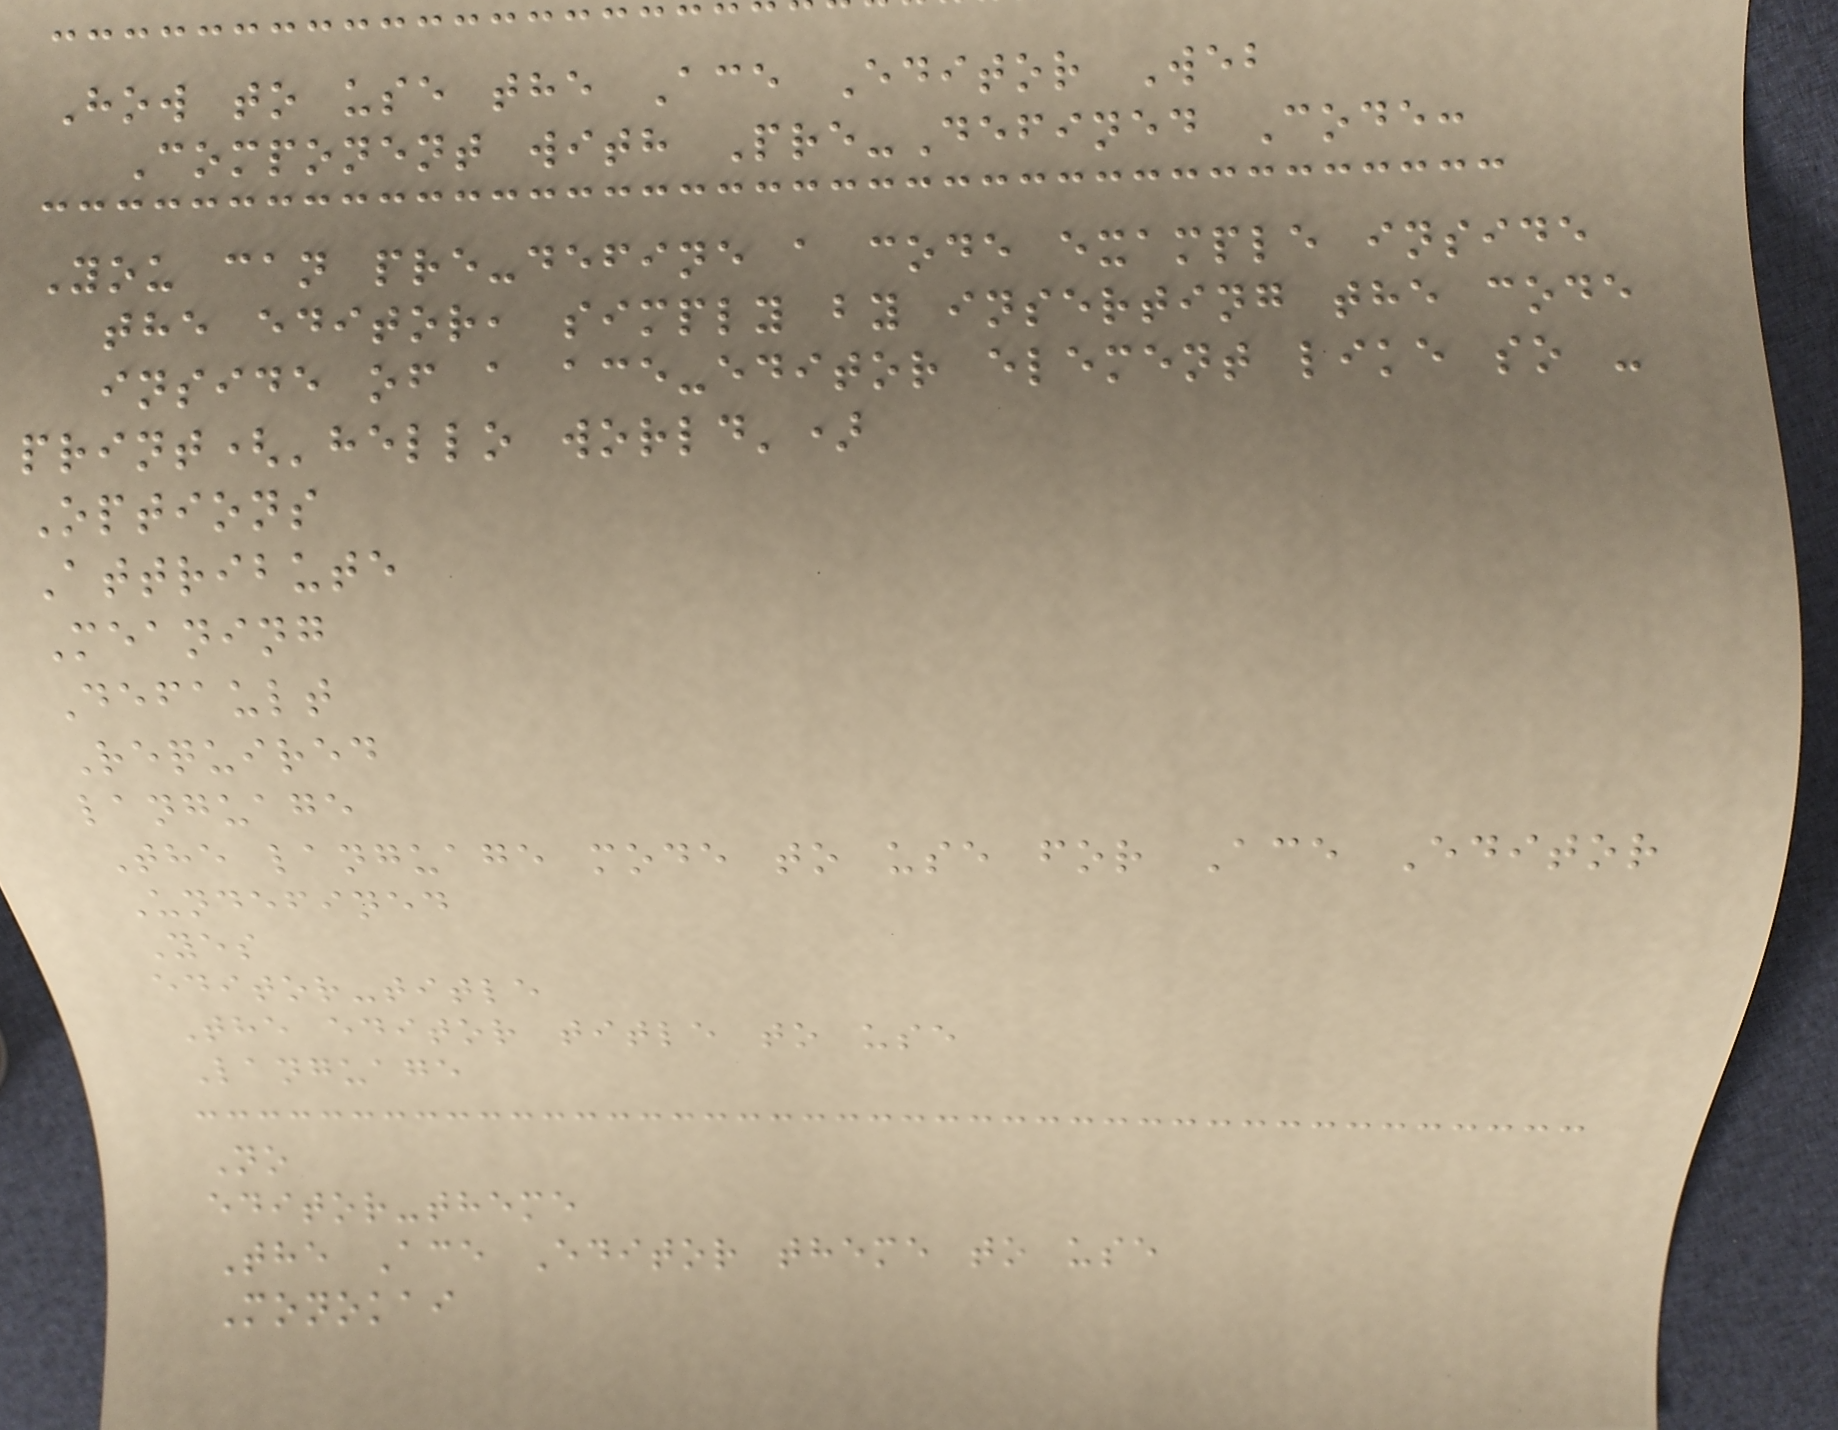How to use the Ace Editor Web
Component with Pre-Defined Code:
You can pre-define a code example inside
the editor, simply by inserting the code
inside of a ace-editor element like so -
print('hello world')
Options
Attribute
Meaning
Default
Required
language
The language mode to use for Ace Editor
Undefined
Yes
editor-title
The editor title to use
Language
No
editor-theme
The Ace Editor theme to use
Monokai
